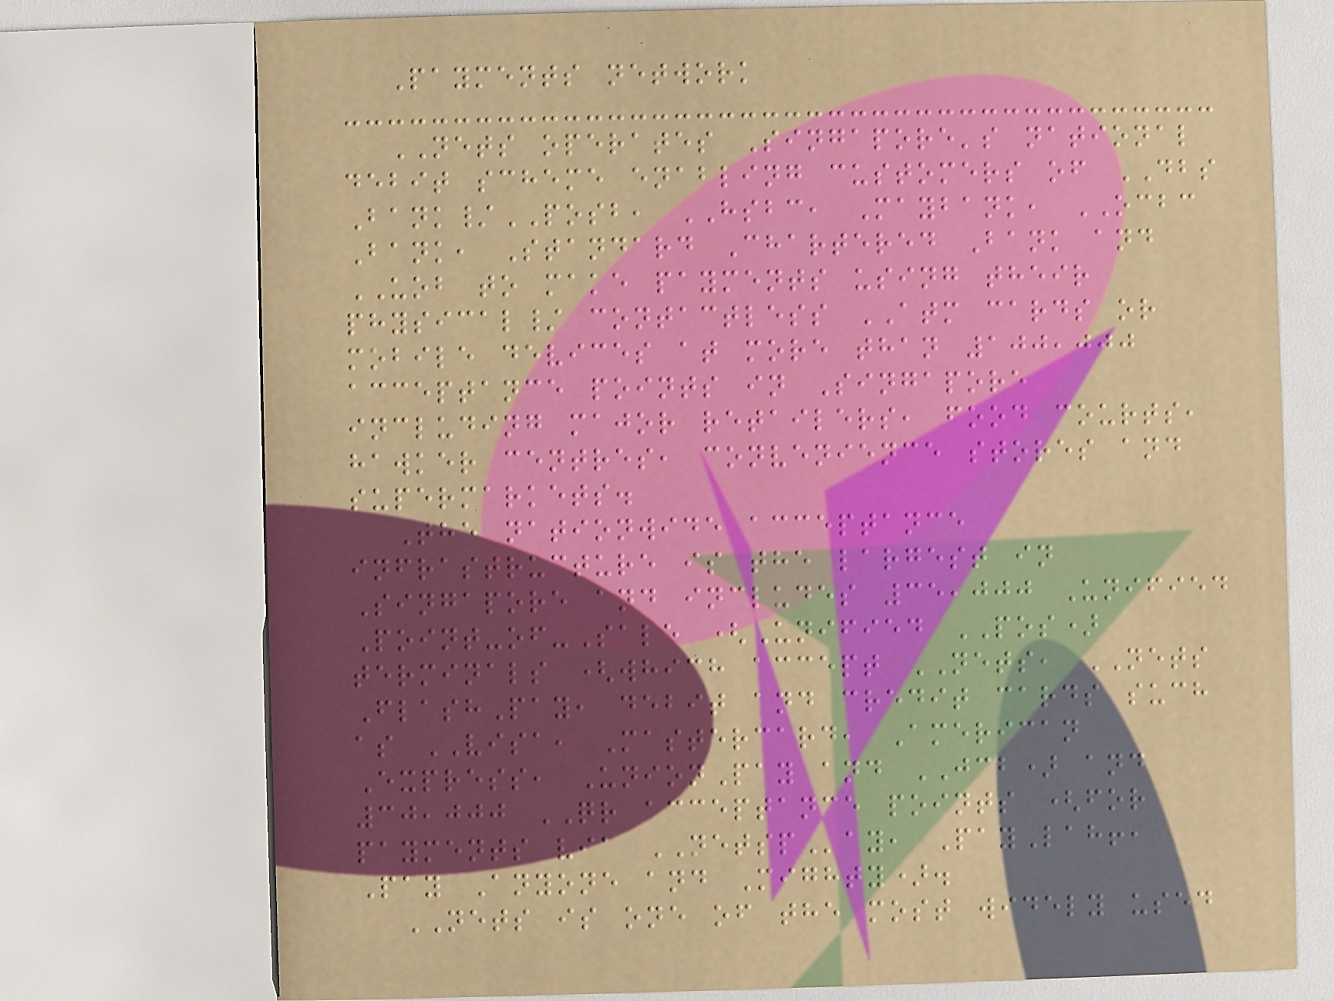Payments network
NETS operates Singapore's national
debit scheme enabling customers of DBS
Bank/POSB, HSBC, Maybank, OCBC
Bank, Standard Chartered Bank and
UOB to make payments using their
physical/ contactless ATM cards or
mobile devices at more than 100,000
acceptance points in Singapore
including major retailers, food courts,
hawker centres, convenience stores and
supermarkets.
The nationwide acceptance
infrastructure is the largest in
Singapore and includes 35,000 Unified
Point-of-Sale (Unified POS)
terminals (which accept NETS, NETS
FlashPay, debit and credit cards such
as VISA, Mastercard, American
Express, UnionPay and JCB) and
30,000 QR acceptance points (for
payments via NETSPay, PayLah!,
Pay Anyone and Mighty).
NETS is one of the most widely used
